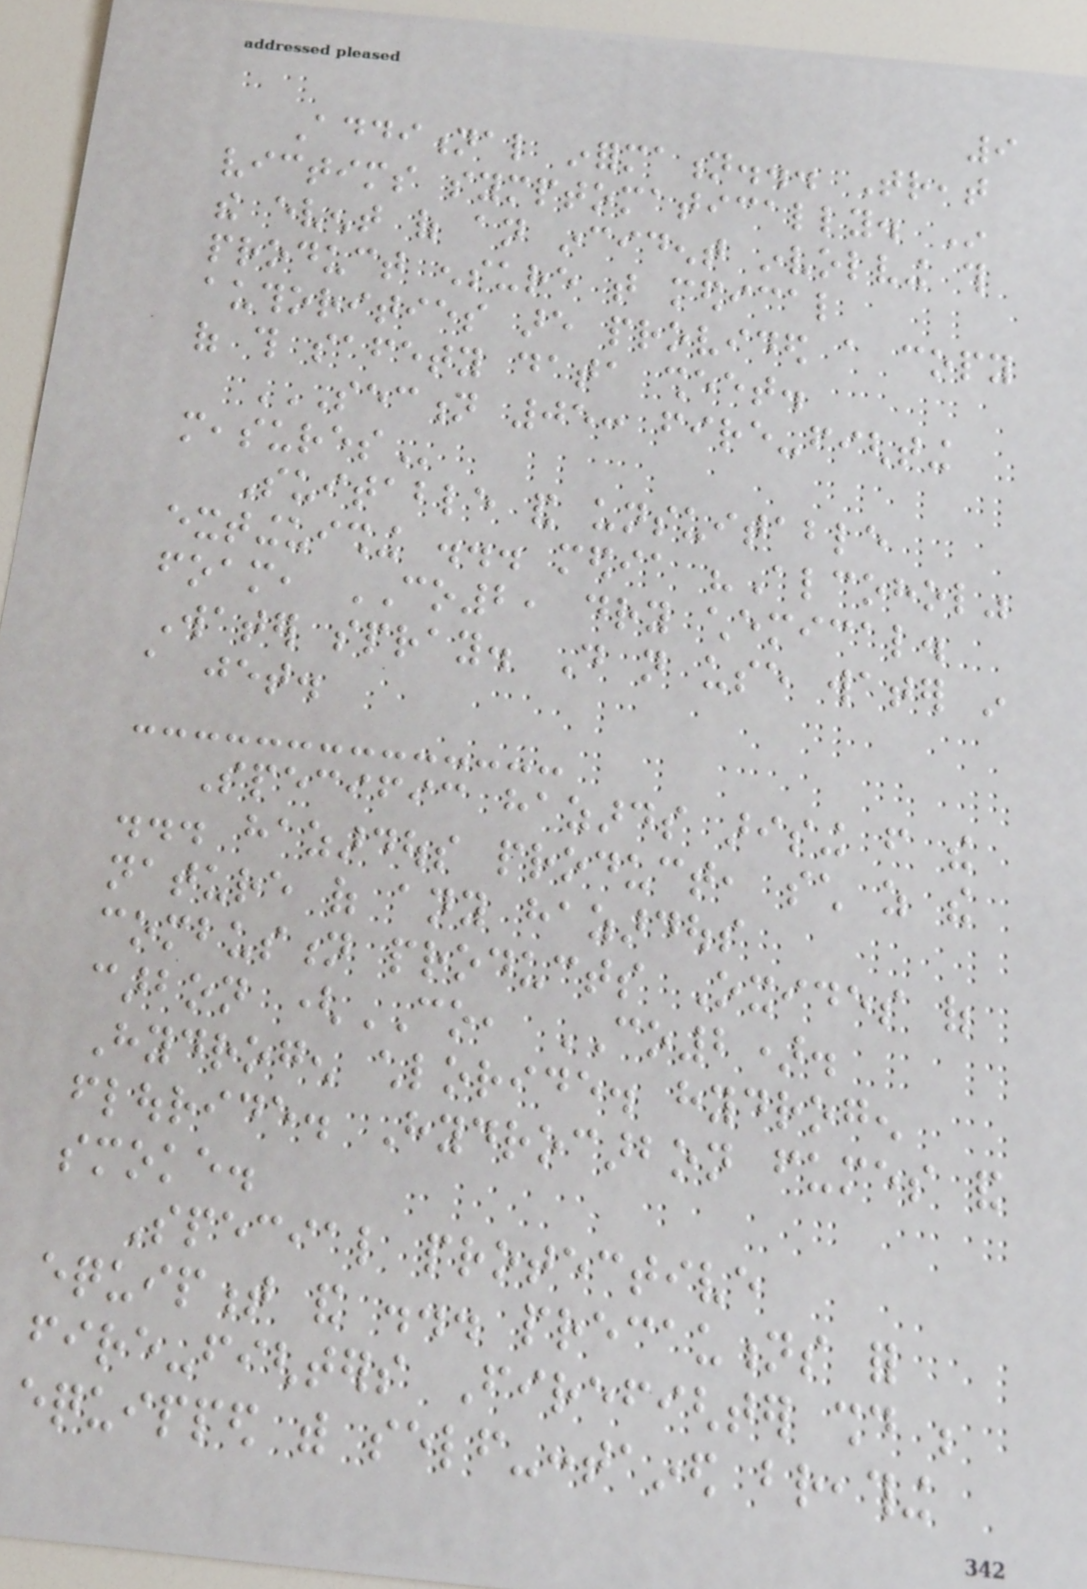9
Additional information... Treat
victims symptomatically. In
the event of an incident involving this
product ensure that medical
authorities are provided a copy
of this safety data sheet.
SECTION 05: FIRE-FIGHTING
MEASURES
Suitable and unsuitable
extinguishing ... media "Alcohol"
foam, CO2, dry chemical.
Water spray. Do not use water in
a jet.
Specific hazards arising from the
... hazardous product, such as the
nature of any hazardous
combustion products Oxides of
carbon (CO, CO2).
Hydrogen chloride. hydrogen
flouride. Hydrocarbon fumes and
smoke.
Special protective
equipment and ... precautions for
fire-fighters Firefighter should be
equipped with self-contained breathing
